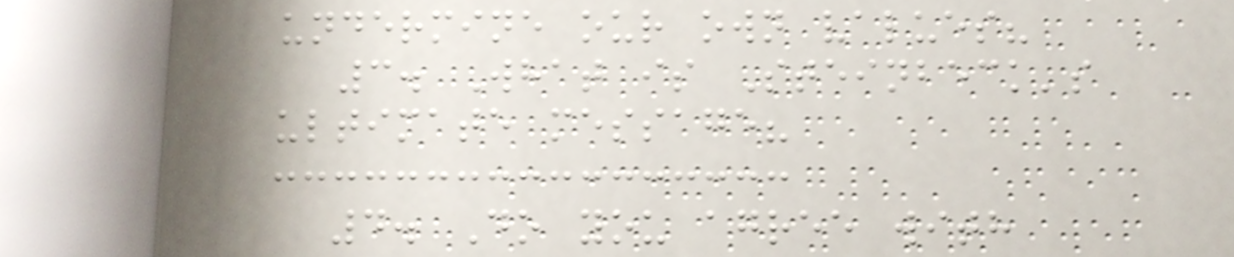undermine our own values?
3. What is Steinbeck's
ultimate message?
4. Do you agree with
